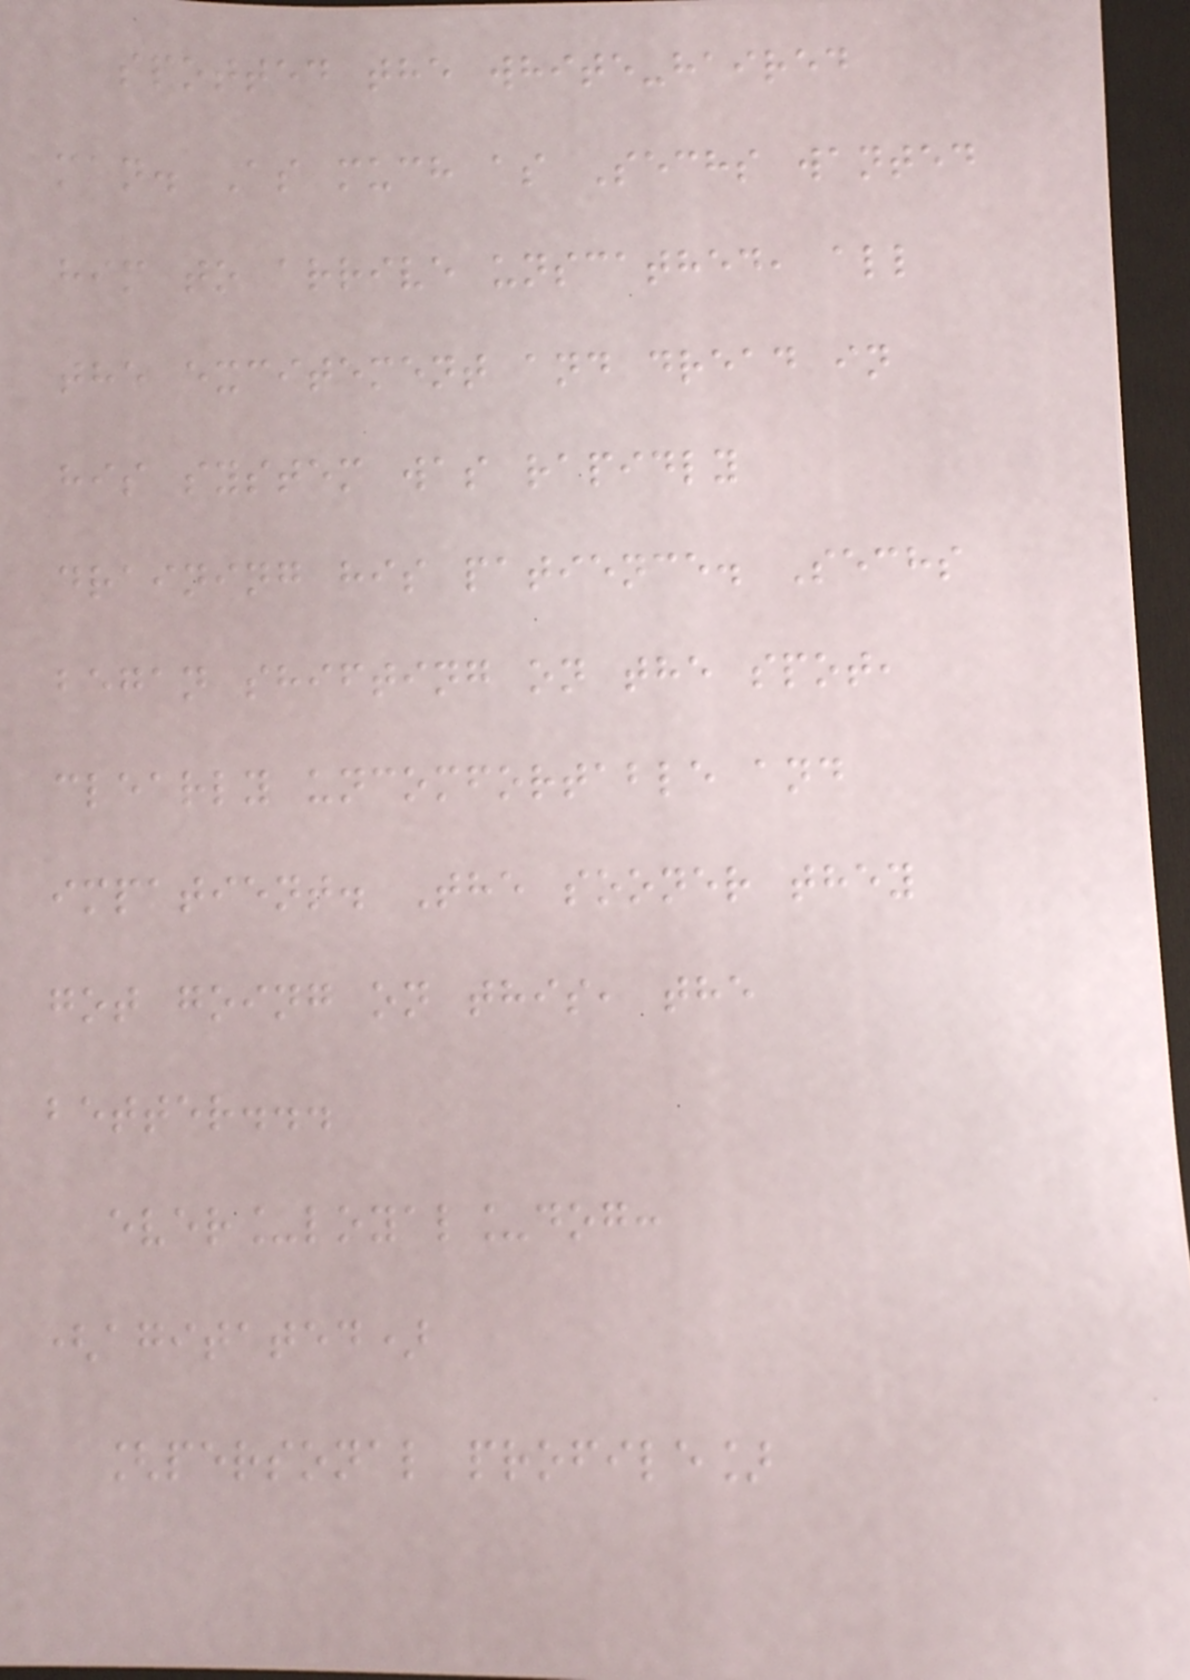spotted the white-haired
man. As much as Sechs wanted
him to arrive unscathed, all
the excitement and dread in
his system was rapidly
draining his patience. Sechs
began shifting on the spot,
clearly uncomfortable and
impatient. The sooner they
got going on this, the
better...
ever_loyal_dog:
(agitated)
[personal profile]
